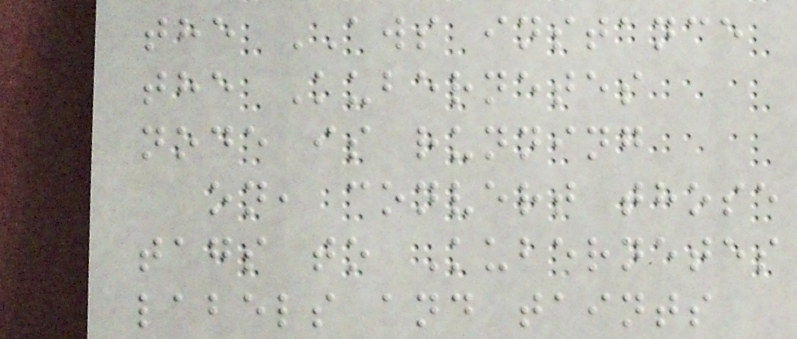the AWS instance
the Kubernetes
node is running
on, convert those
tags to Kubernetes
labels and taints
